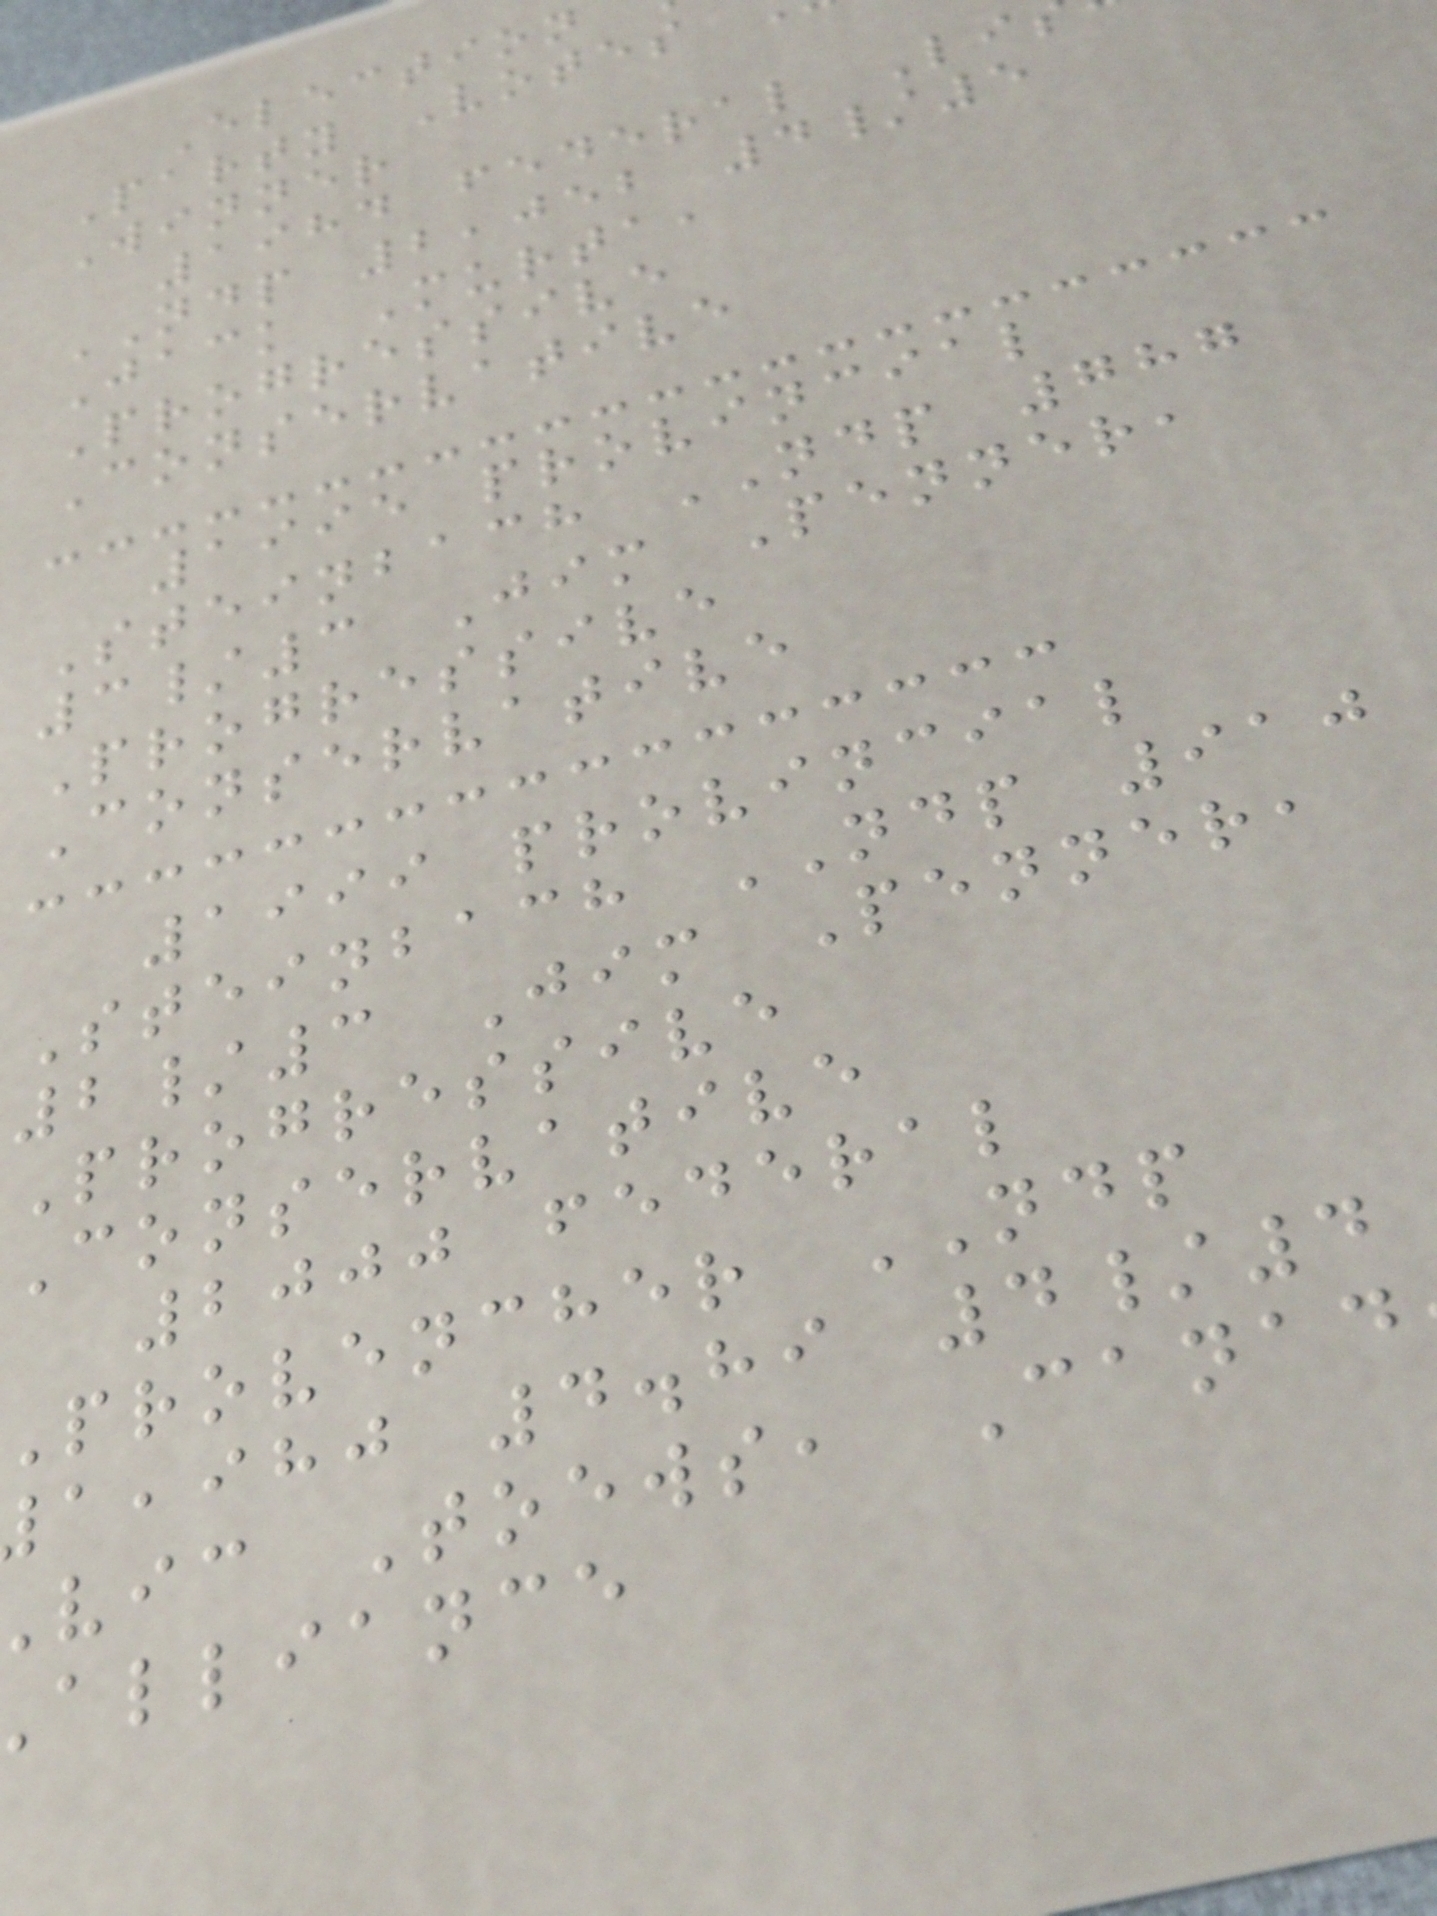Election
Party Votes
Winner
1984 federal Li
NDP 2,052 4/5
Jack Murta,
Progressive
Conservative
1995 provincial
Steinbach NDP 787
3/3 Jim Penner,
Progressive
Conservative
1999 provincial
Steinbach NDP 910
2/3 Jim Penner,
Progressive
Conservative
2000 federal
provencher NDP
,ihj 4.89 4/4
vic Toews, Canad
alliance
